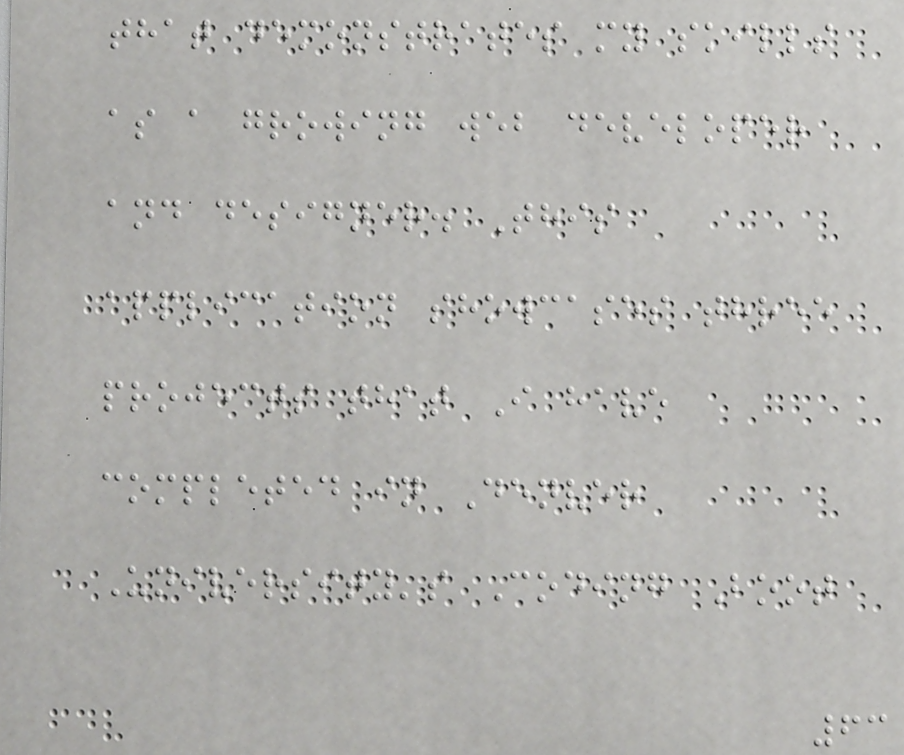that demonstrates my skills
as a growing web developer
and designer. This
application showcases three
projects that I have
completed in Denver
University's Coding Boot
63
